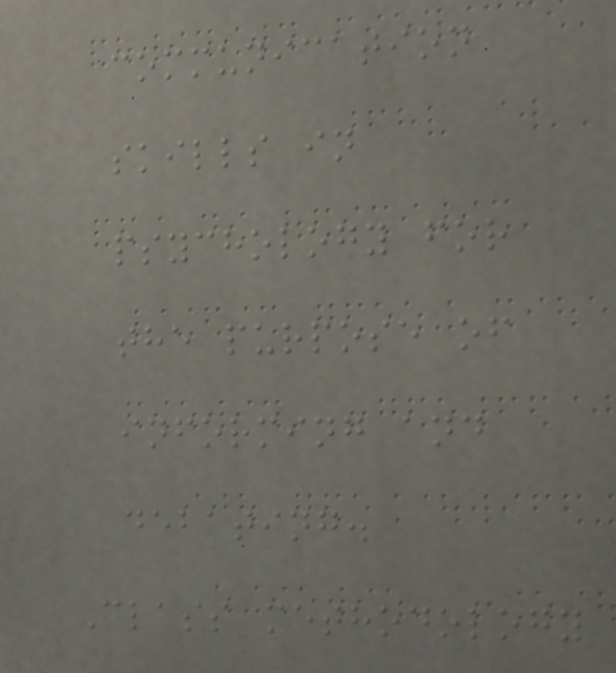communication
skills in
psychology for
the purpose of
informing and
debating.
Class methodology
